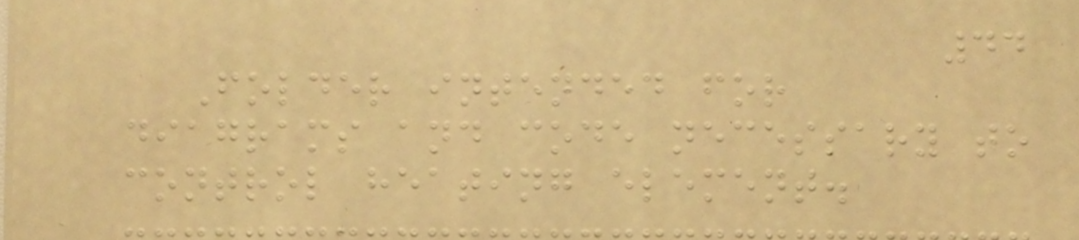44
Folder intended for
diagrams and code necessary to
control heating element.
